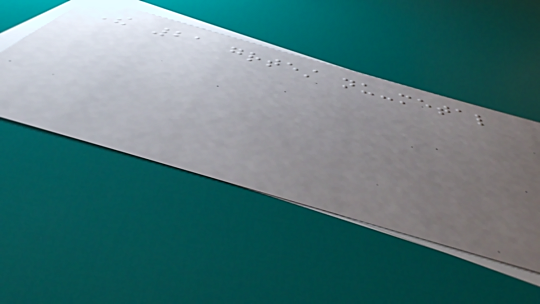The 21 greatest nu-metal
